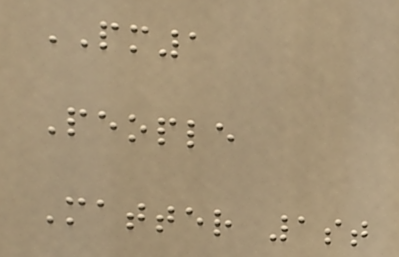PM1
People
Matter 1st
